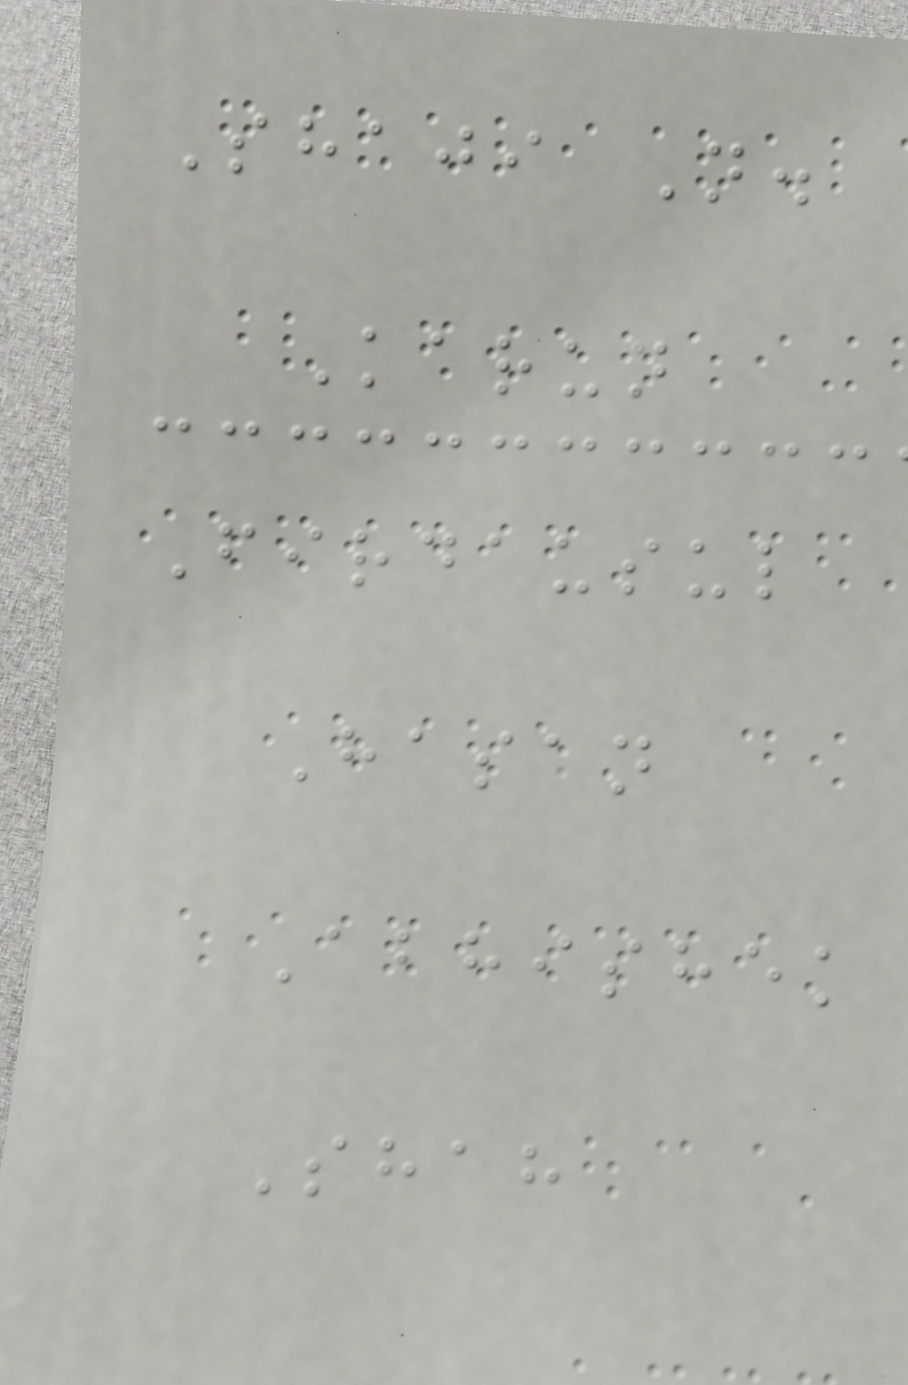Shaji N.
Karun
Firdausul
Hasan
Abhishek
Shah
